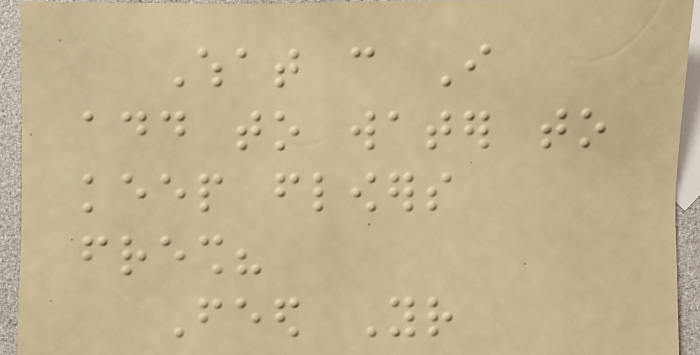What can I
add to water to
keep flowers
fresh?
Feed Your
